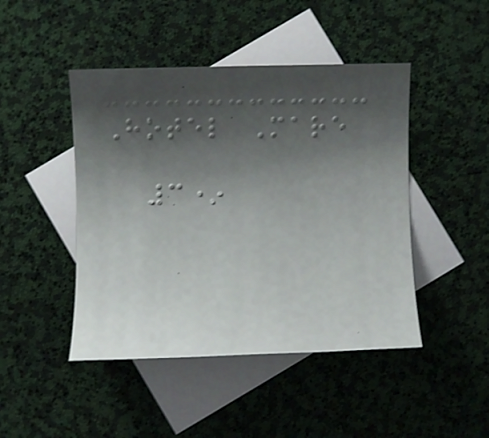Hotel Mare
3*
